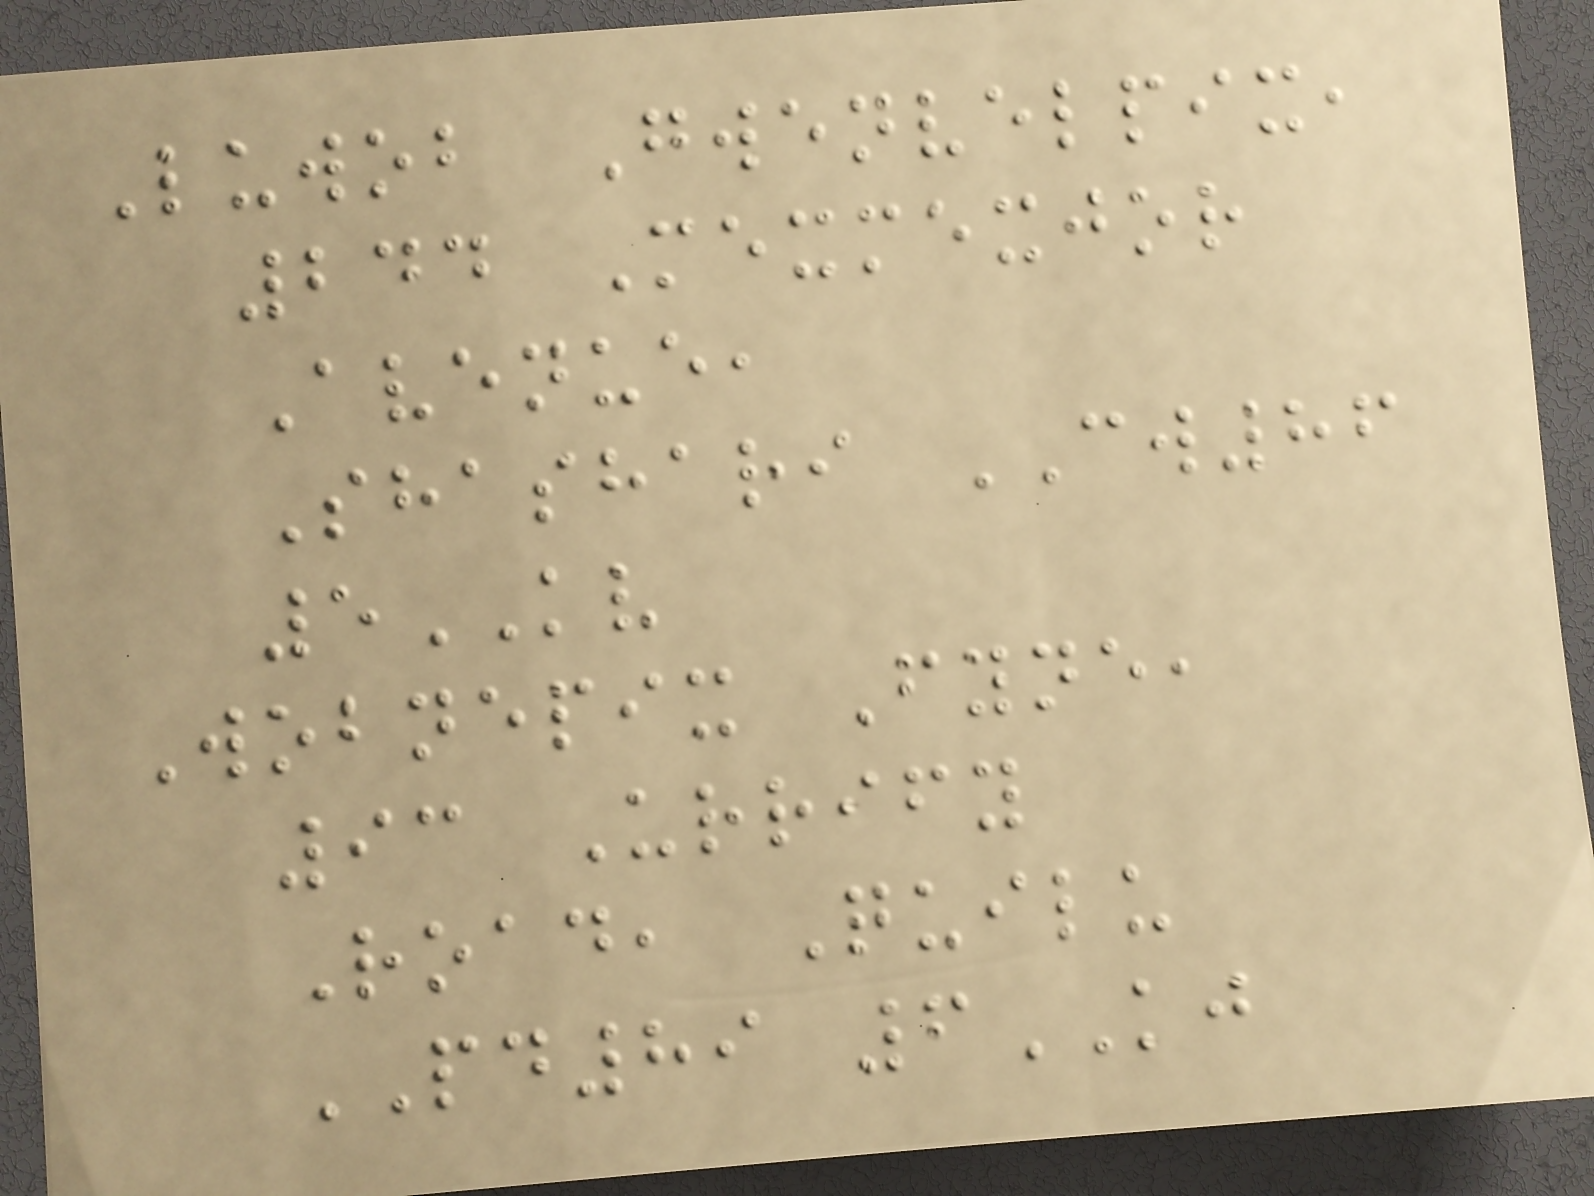Luwob Gwenvelpix,
244 Mexmexjor
Avenue,
Shashari CW86
5KV
Wobnepix Fyne,
93 Urrify
Road, Quilu
PD89 6KJ
